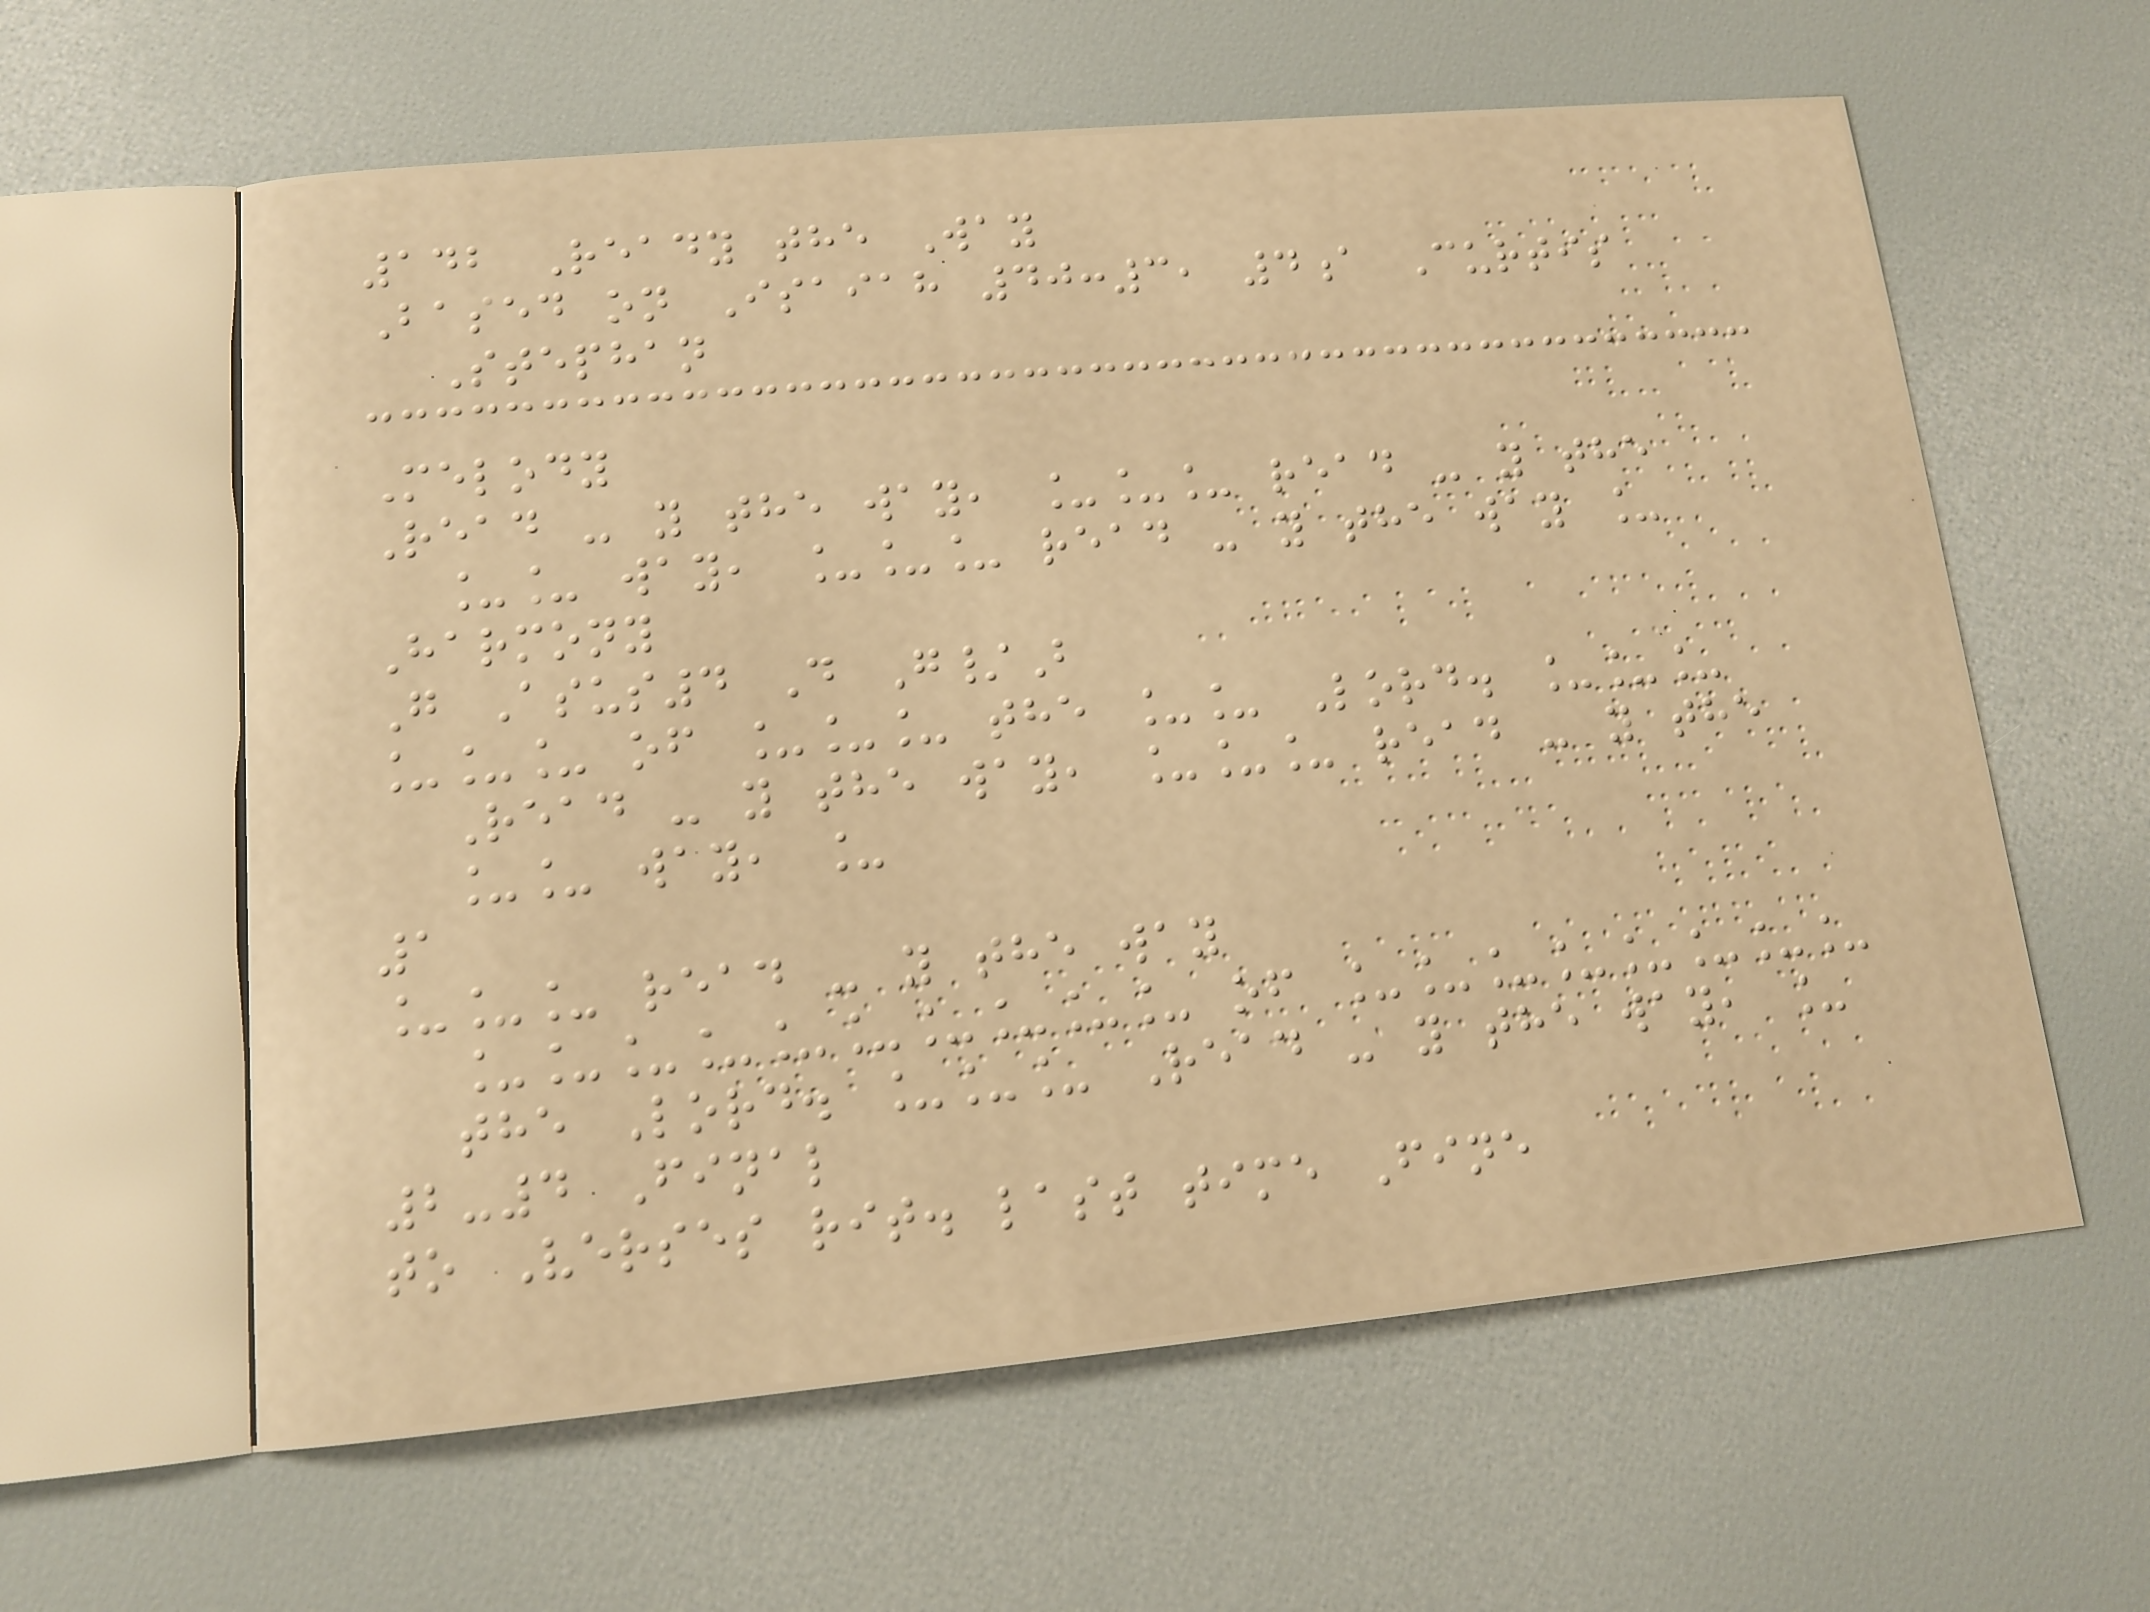142 Ready the Way
Based on Isaiah 40:3, 4a Curtis
Stephan
Melody
Read - y the way, ___ read - y the
__ way, ___ read - y the way _
Harmony
G Asus4 D G/B
___ of ___ the __ Lord. ___
Read - y the way, ___ read - y the
__ way, _
1
___ read - y the way
__________ of ________
the Lord. ___ Read - y the way, _
2-4 Final
to Verses rit. last time Fine
